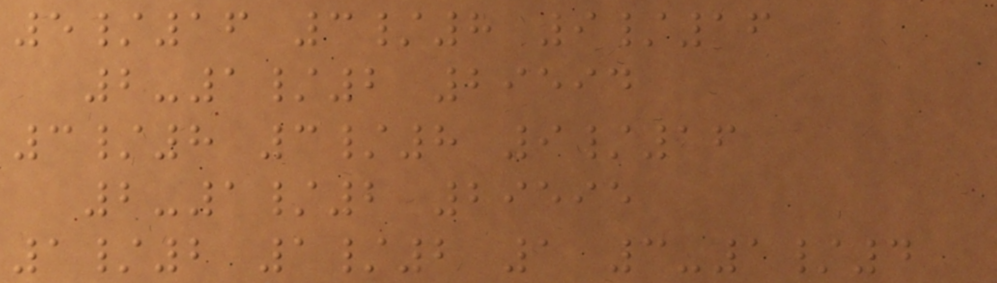5/16 3/8 9/16
2-1/2 29594
3/8 3/8 9/16
2-1/2 29595
1/2 1/2 1 3-1/4
